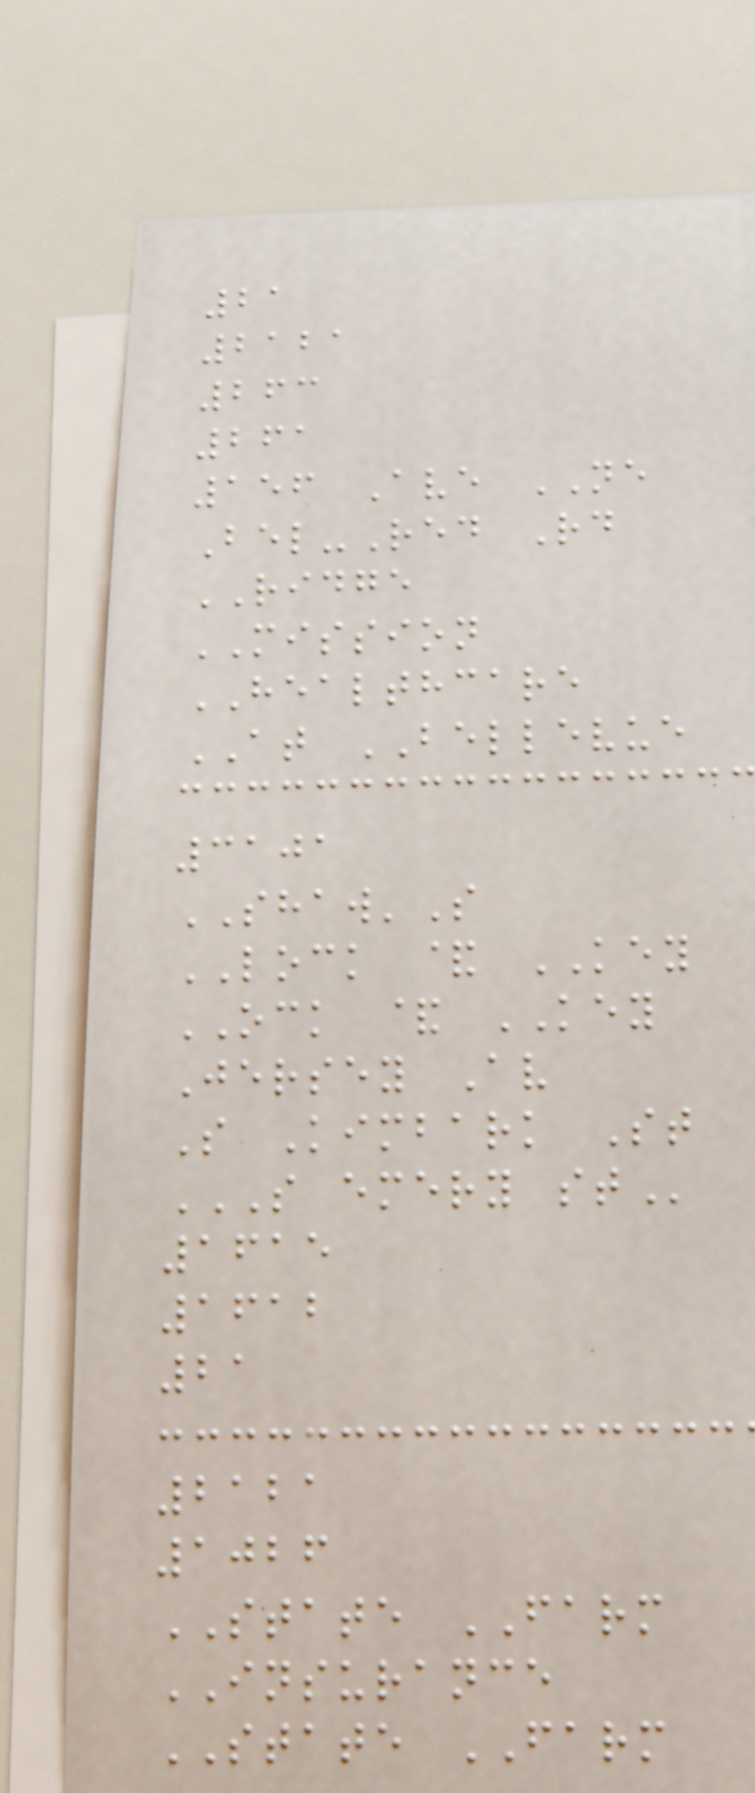21
2121
263
261
156 Ave NE
Bel-Red Rd
RIDGE
MISSION
HEALTHCARE
AT BELLEVUE
3101
SHAW'S
LOCK & KEY
OCK & KEY
Jersey Av
S Kimbark St
S EMERY ST
1615
1612
21
2121
1026
STATE FARM
INSURANCE
STATE FARM
